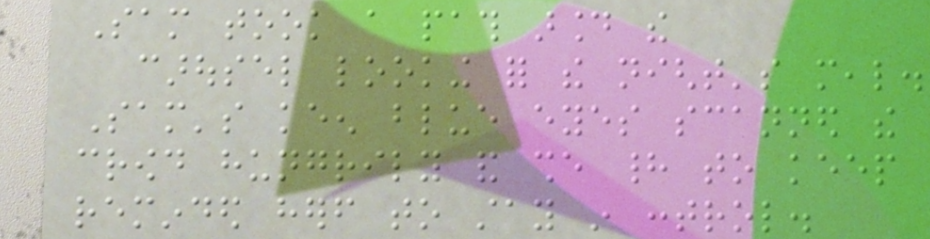Sam took a path around the
carousel looking for the night's meal.
Sam's keen blue eyes scanned the
crowd hungrily and she had to keep
reminded herself to stay in control.
